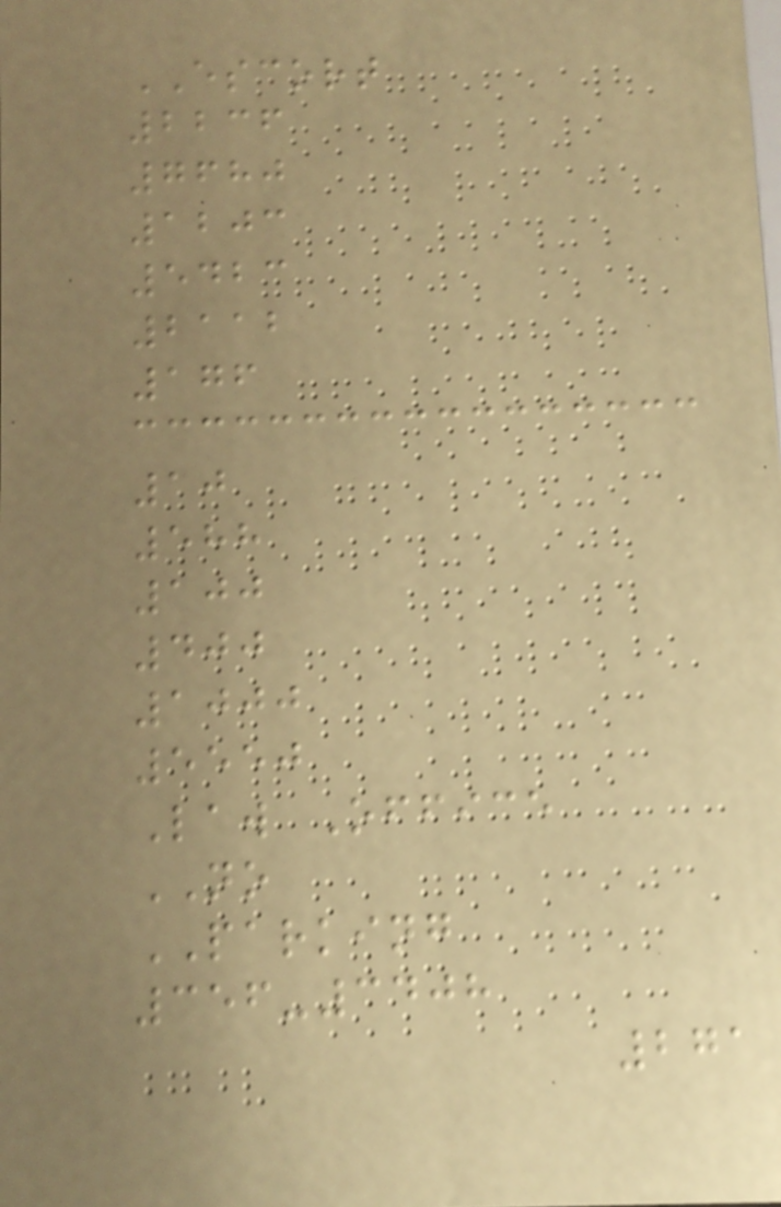ESCORT
2236
7680
1203
5423
2112
176
10
588
100
400
1000
5550
Law Office
NO
PARKING
356-3408
271
